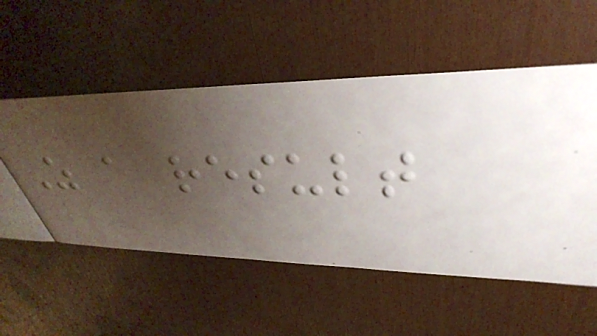As a result
